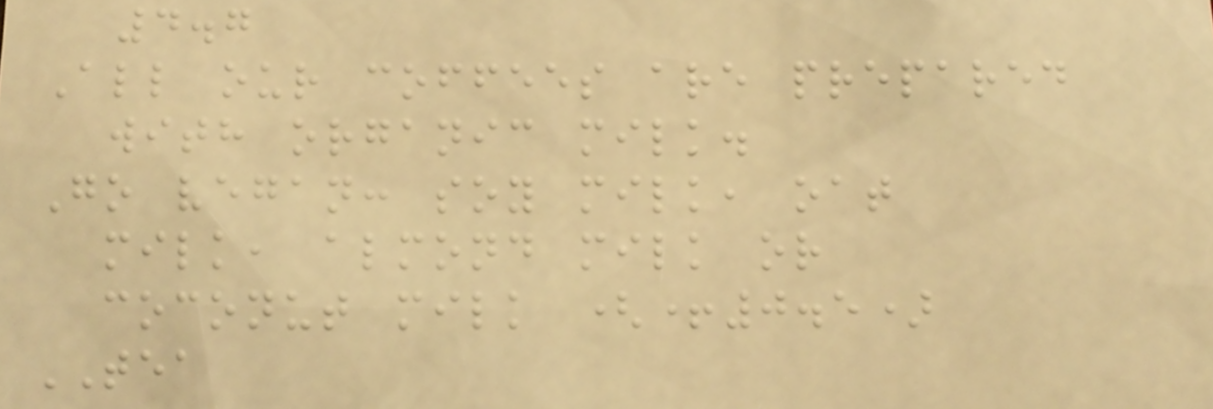4.7
All our coffees are prepared
with organic milk.
Go vegan: soy milk, oat
milk, almond milk or
coconut milk (+0.5)
TEA
